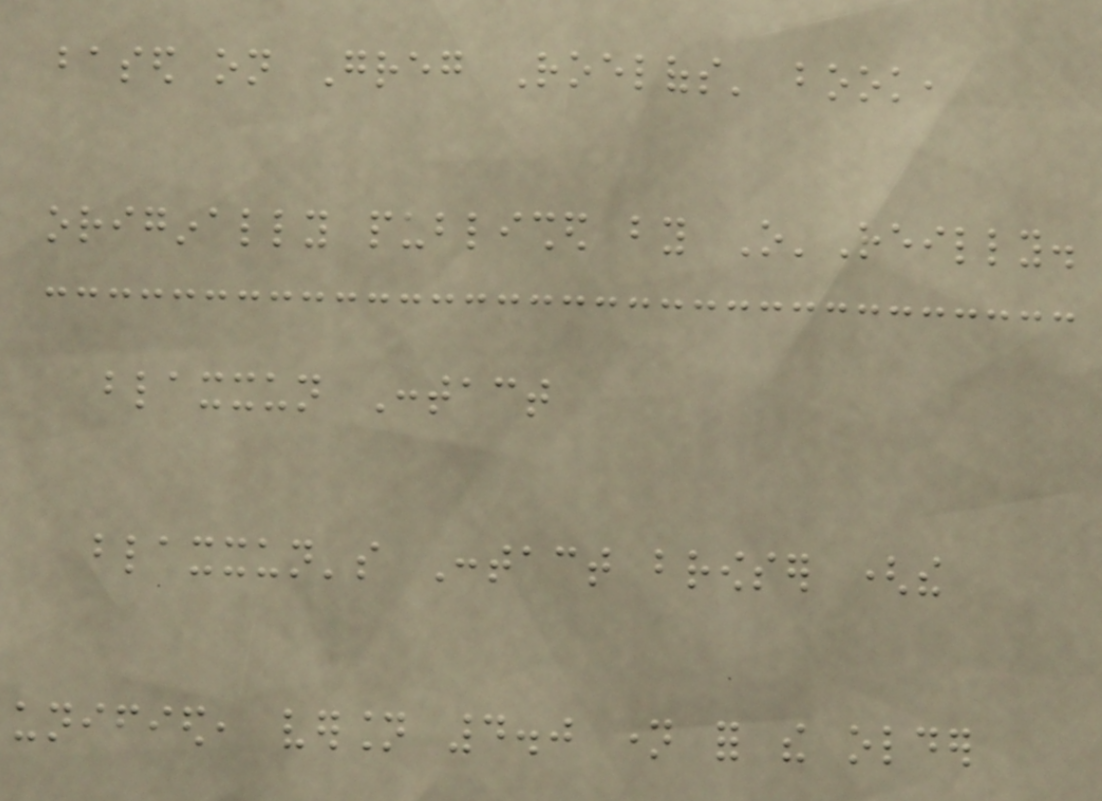based on Greg Roelofs' book,
originally published by O'Reilly.
blaxxun Contact
blaxxun's Contact browser (the
unified, version 4.0 name for the older
